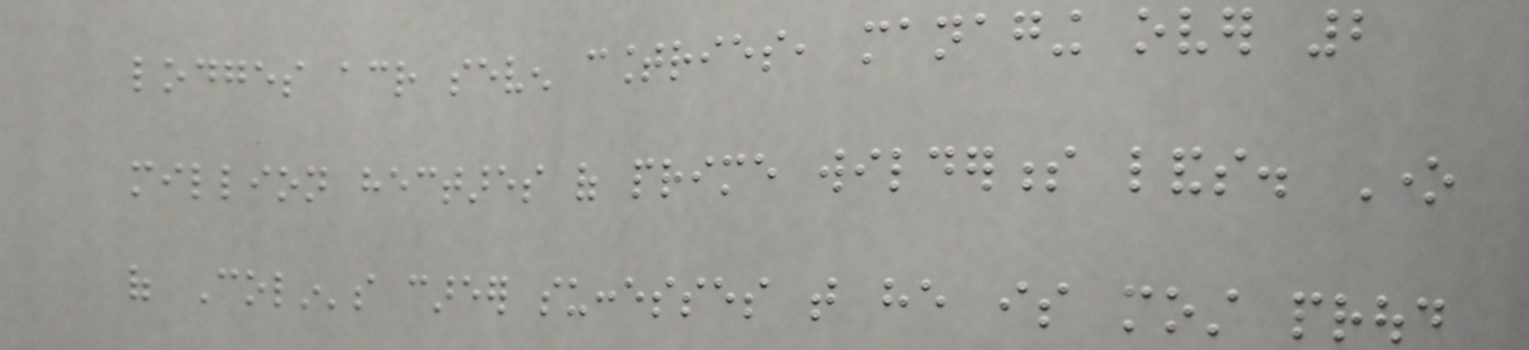lodges across seven countries, managing over 2
million hectares of prime wilderness lands. One
of Colin's career successes that he is most proud
